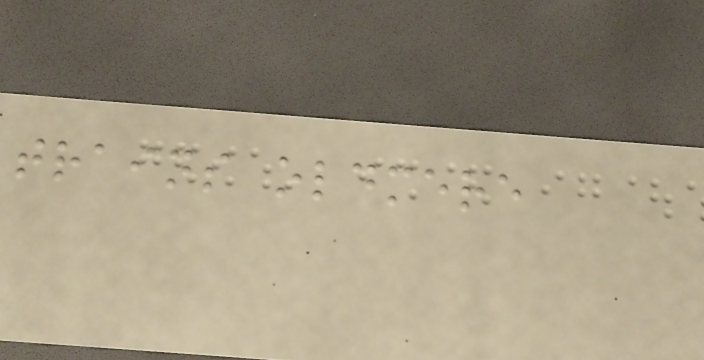trains oldmere
